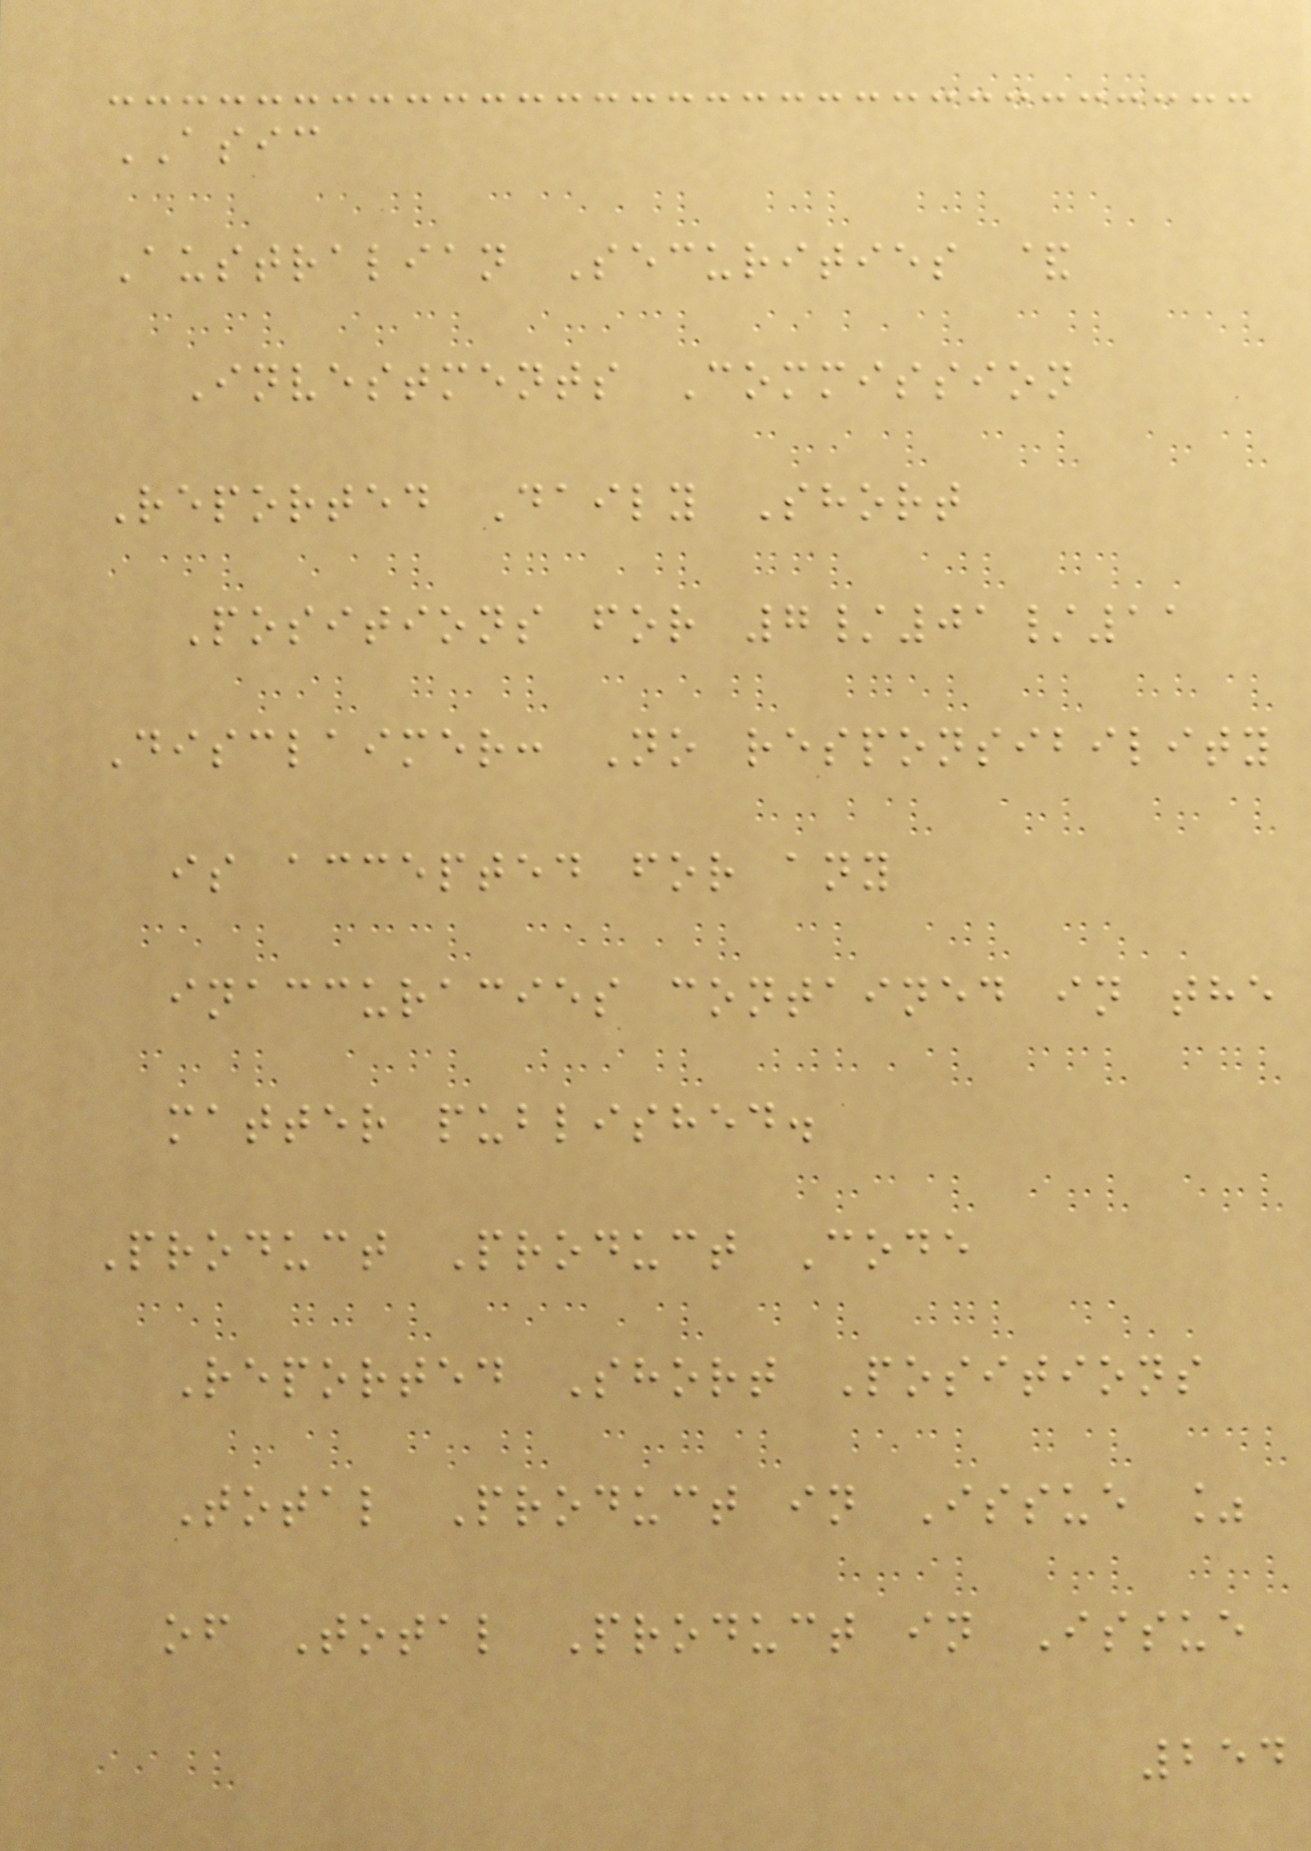ASIC
Australian Securities &
Investments Commission
Reported Daily Short
Positions for 7/01/11
Disclaimer: No responsibility
is accepted for any
inaccuracies contained in the
matter published.
Product Product Code
Reported Short Positions
Total Product in Issue %
of Total Product in Issue
254
